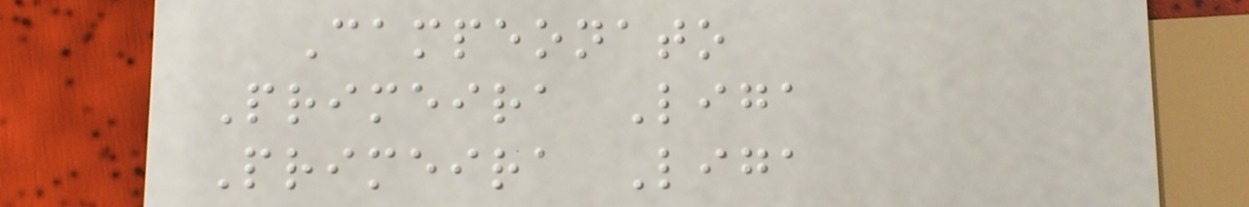Campeonato
Primeira Liga
Primeira Liga
